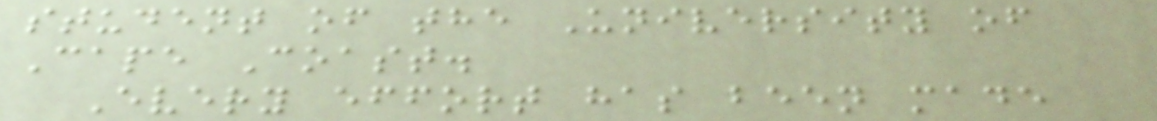student of the University of
Cape Coast.
Every effort has been made
